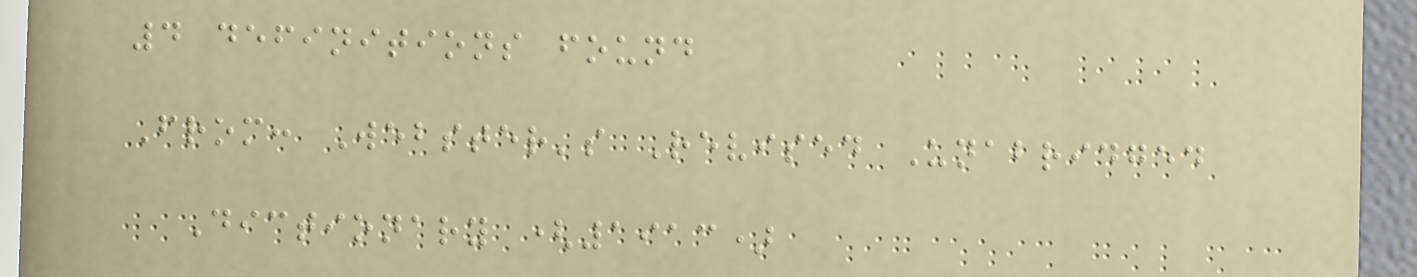4 definitions found
From: Webster's Revised Unabridged
Dictionary (1913)
